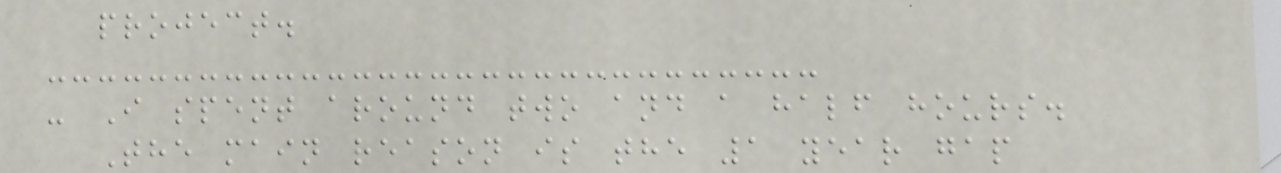project.
- I spent around two and a half hours.
The main reason is the 1 year gap
